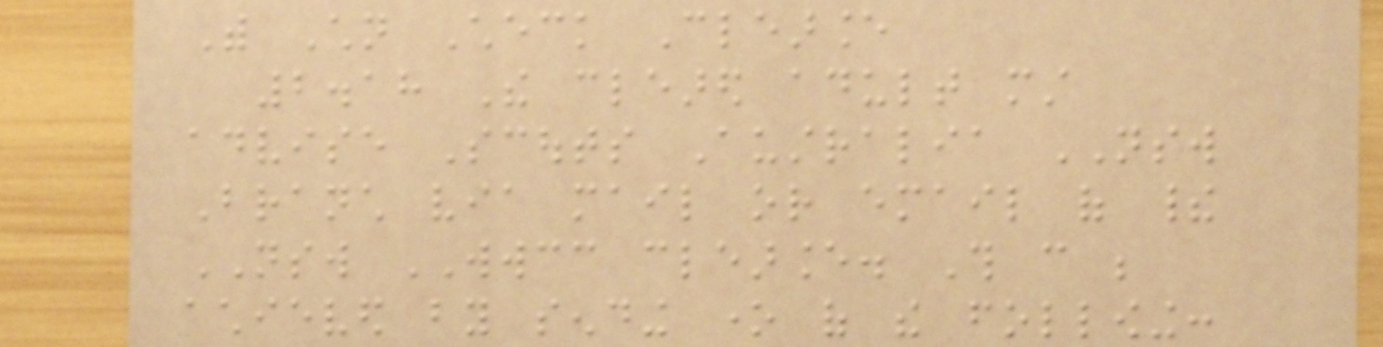With Children Check Clearance
2.18 The cleared adult must
advise Scouts Australia NSW
Branch via mail or email of their
NSW WWCC clearance. This can be
achieved by sending one of the following:
